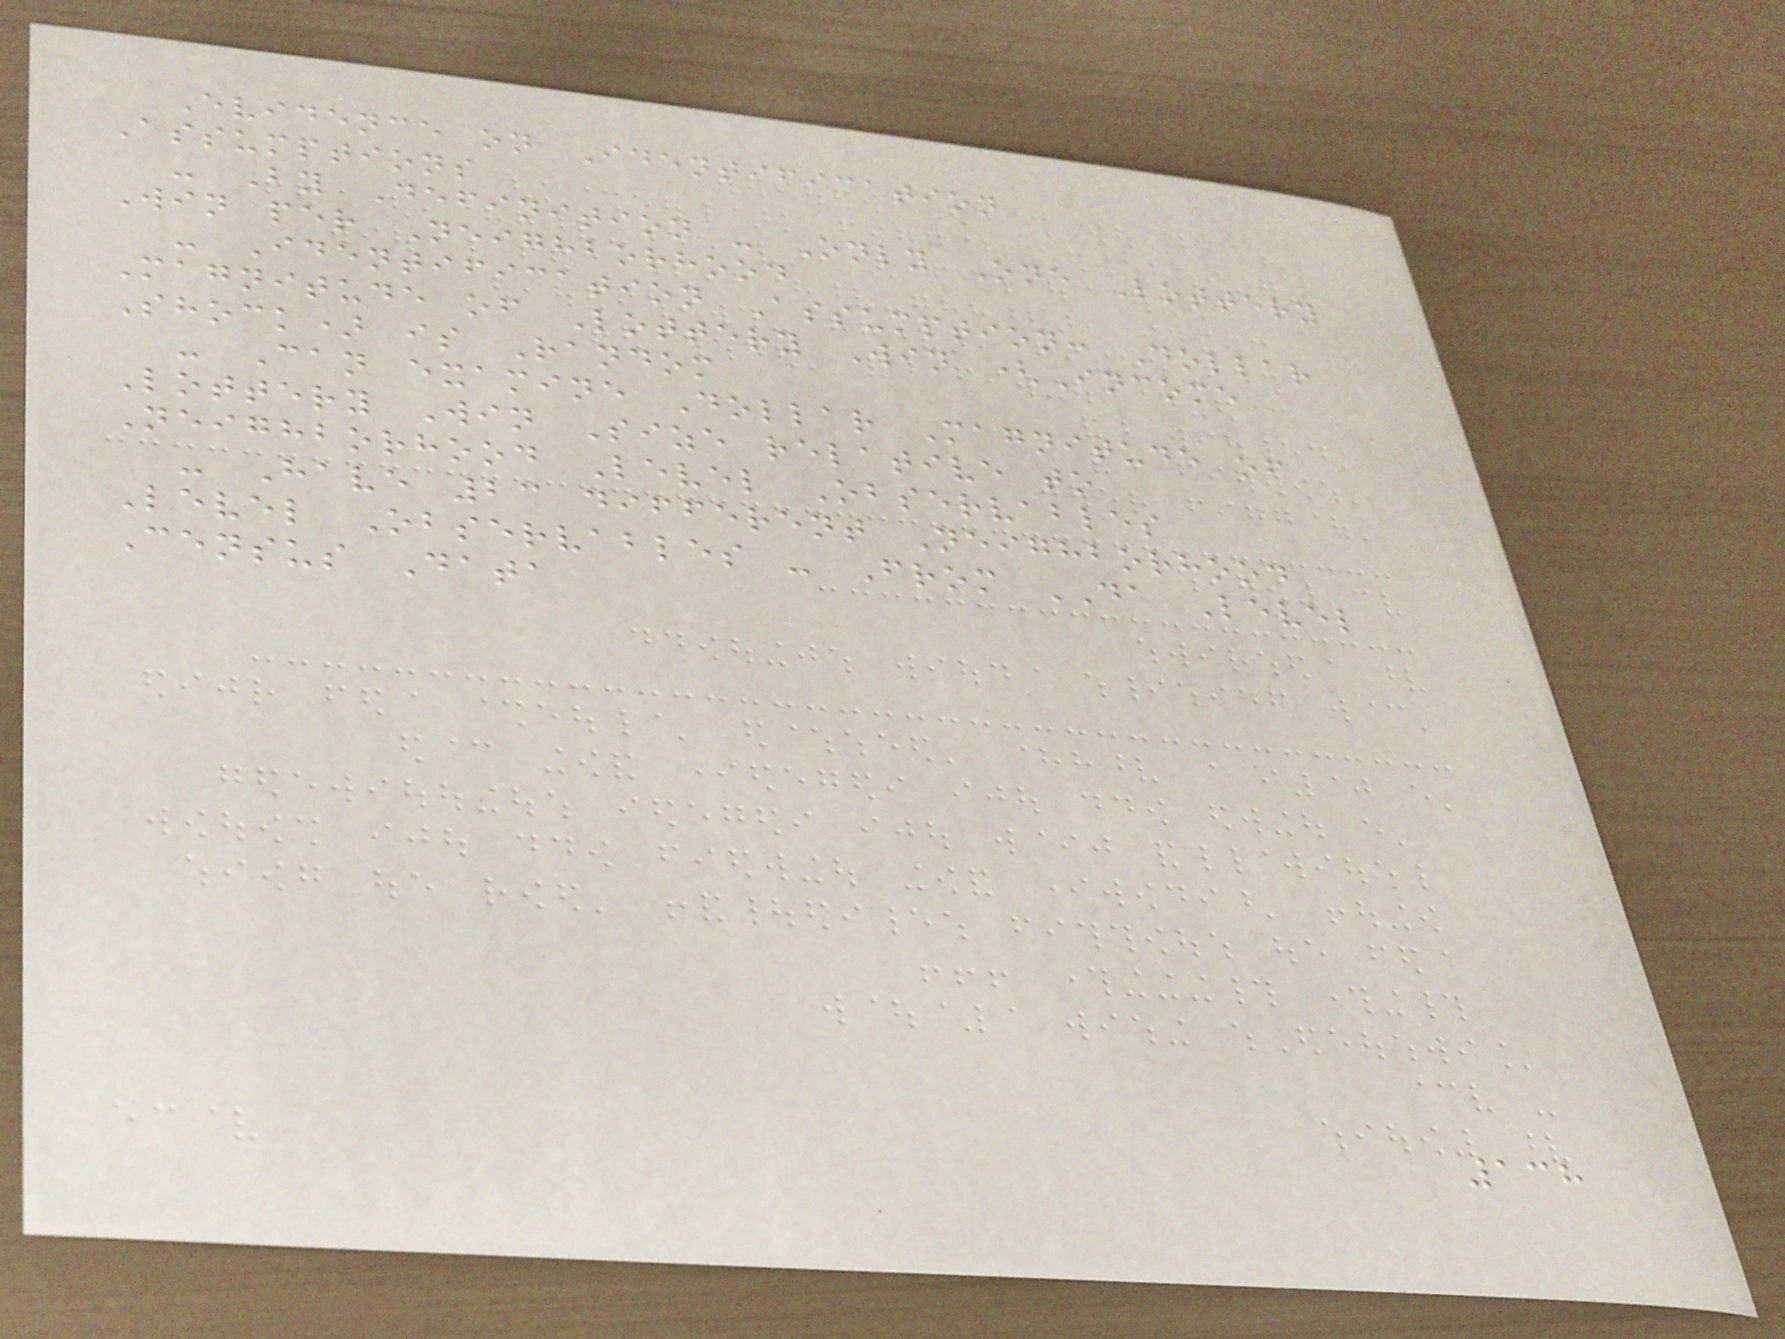Evidence on Identification
Assumptions
- By Definition - Only One Lottery
Win per Neighborhood
- Identification Assumption: Dollar
Magnitude of Lottery Win (Income
Shock) is Random
- Can examine Dollar Magnitude of
Lottery Win Size relative to
Neighborhood Level Observables
- Have 23 different Neighborhood
Level Observables - From DA Level
Census Data
138
